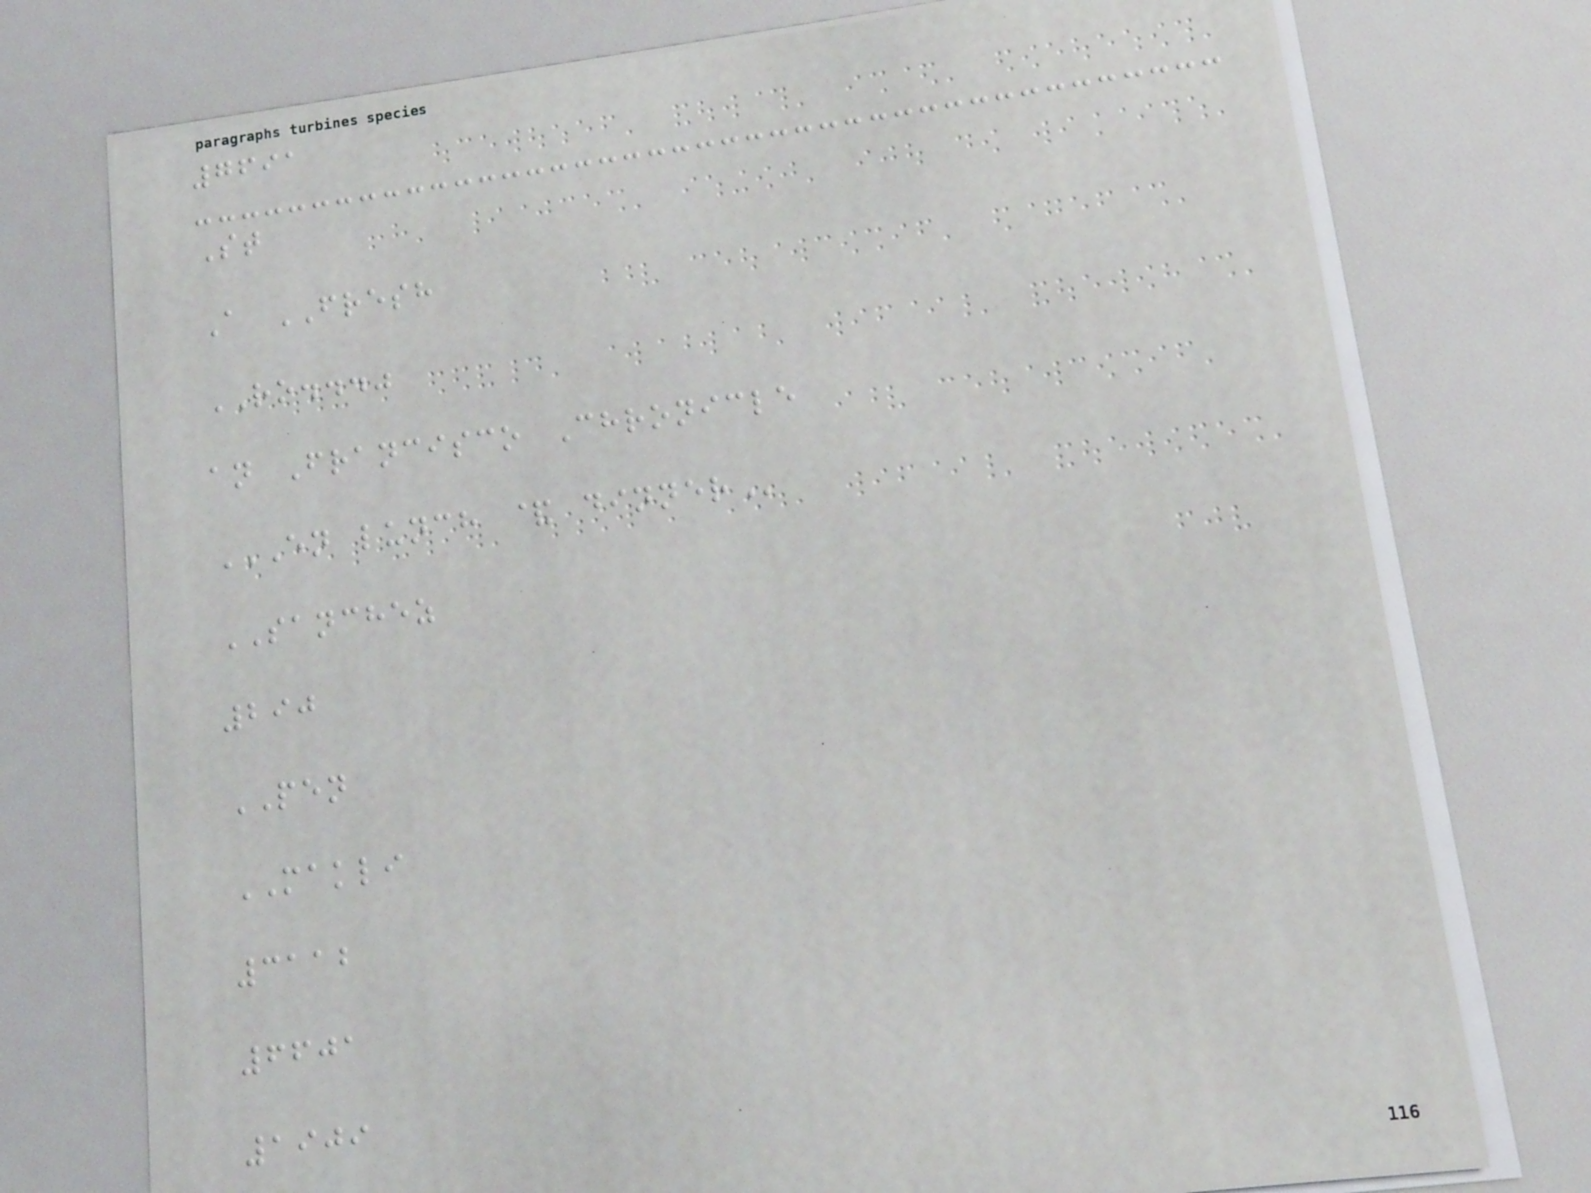7691
St
A FRESH
RO..."
an Francisco Chronicle
EN LUNCH & DINNER
SANCHEZ
290
PEN
MAKLI
3112
6601
1909
